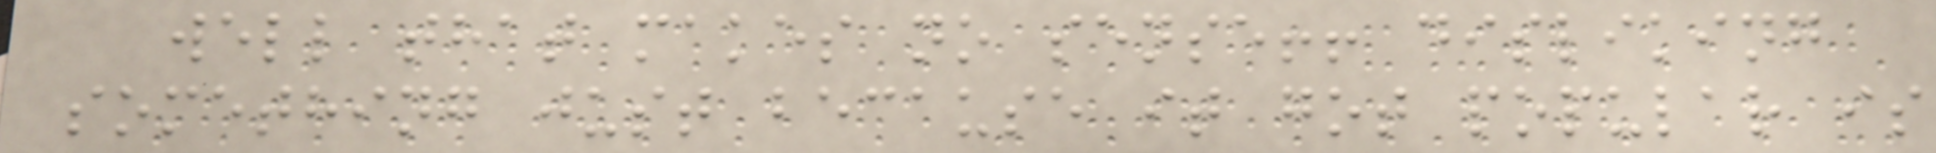well that makes no sense!! disliking
something just because it got popular is
